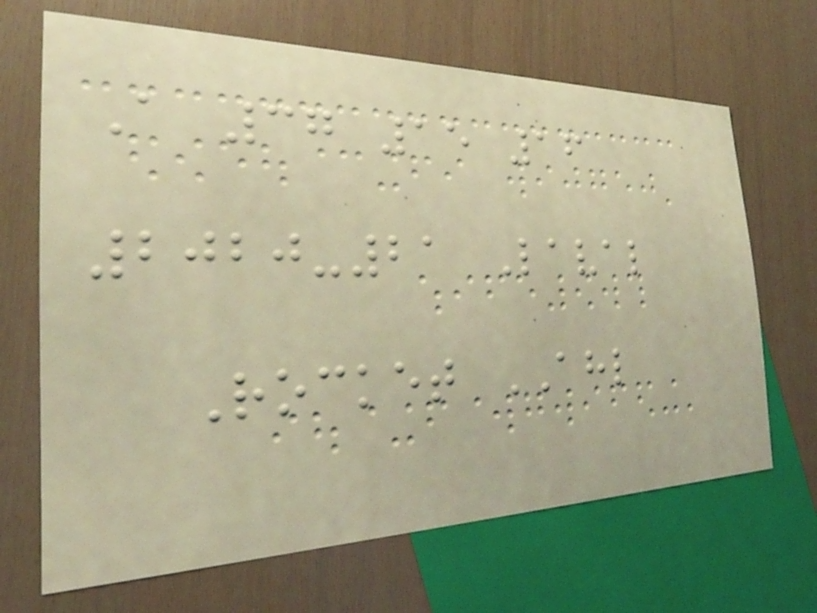A 37 15 16
2020-21 Laval
Rocket AHL
